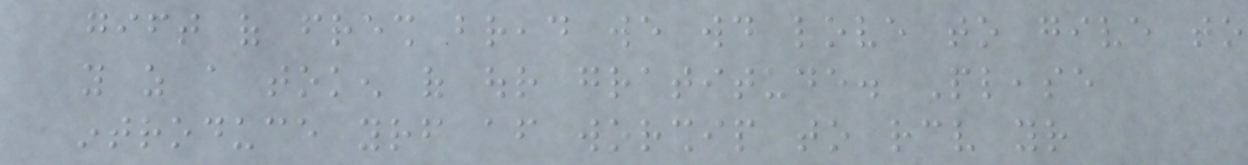gift of fresh bread we would love to give to
you as a token of our gratitude. Please
introduce yourself after worship to receive your
